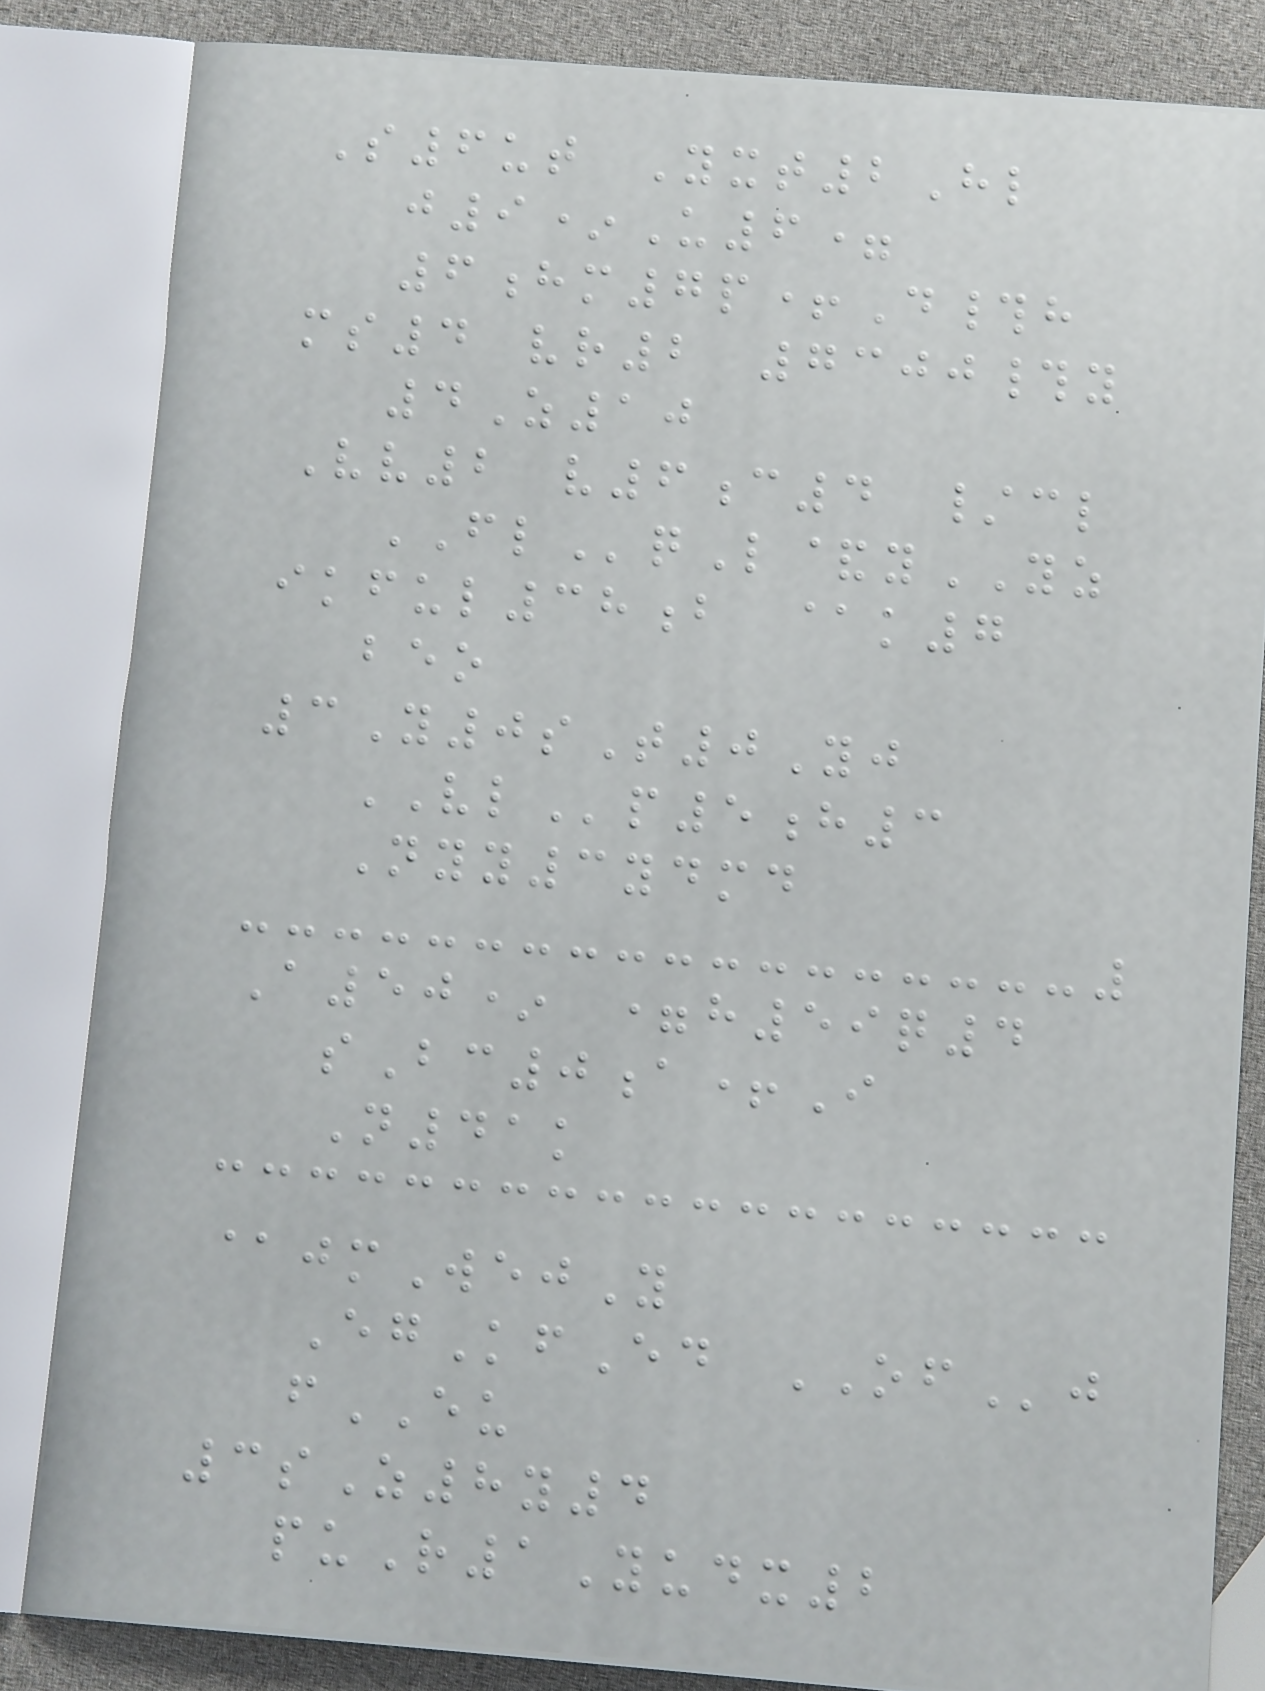S6ut Yxt2Hl
j9*U6=
6hm7p+D#h
ms4 vr2 7300#y
4Z10
Vv2 v6c4 /cl
FLqL&yYZ
ikful38b @k7
beo
3Y0sT0Yj
VLp5h3
Nyy3ydmd
A50* =h59q4
sBc0a+I
N41k
@jmWejY
EgKfEd OFj
fEU
3sZ8y4
puR1Yudx2
